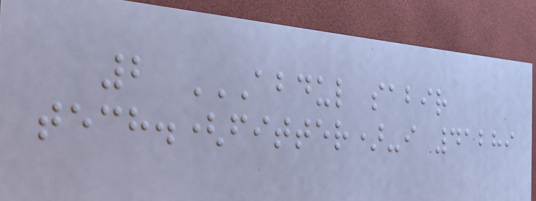2 ABDUL SABIR
TECH.(FITTER)-I 41289
